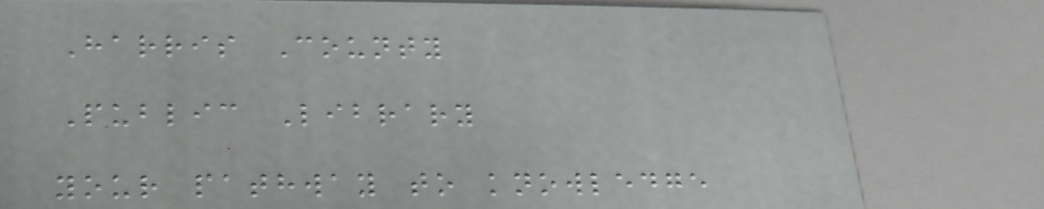Harris County
Public Library
your pathway to knowledge
